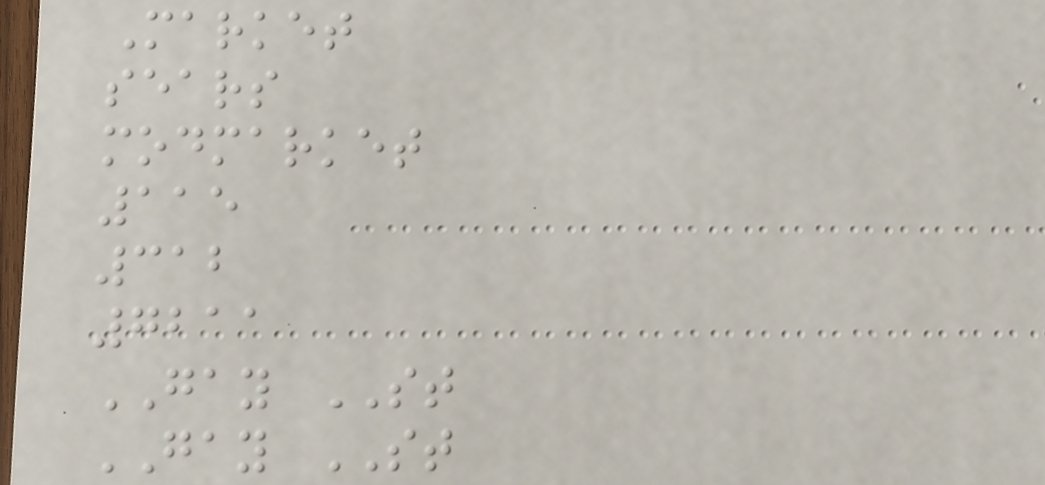Market
sears
modmarket
115
312
7211
GAY ST
GAY ST
